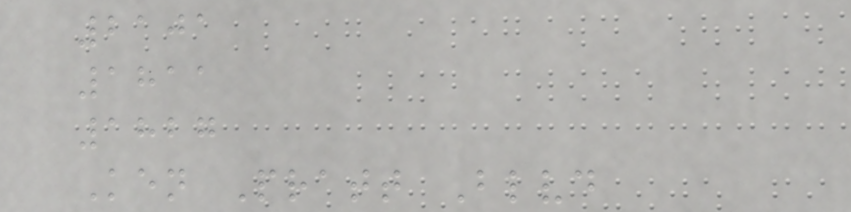2101
1811
1827
Ken Pratt Blvd
